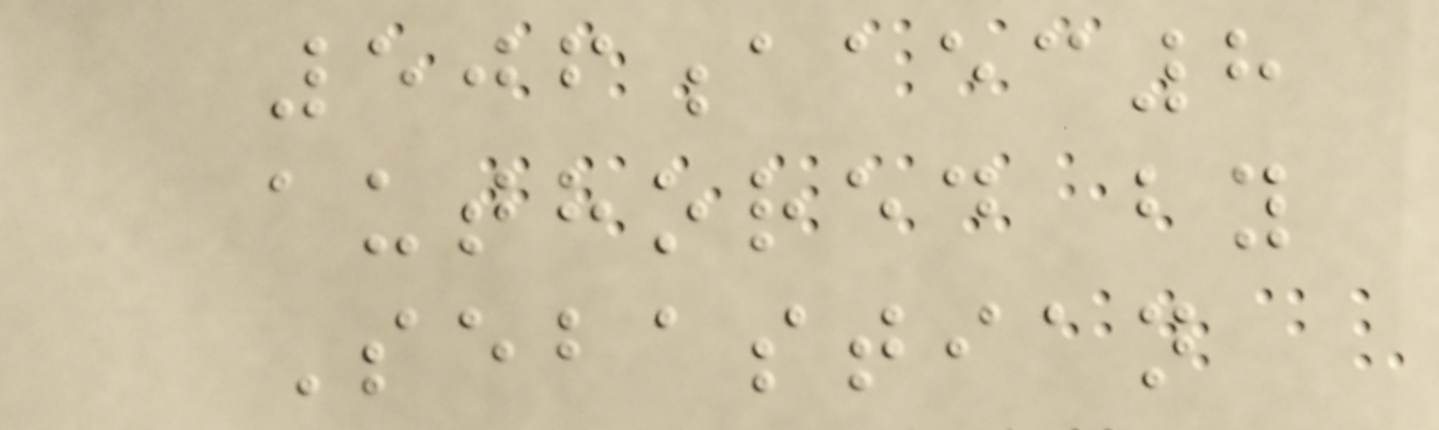506aaec8
authored by
Sebastian
